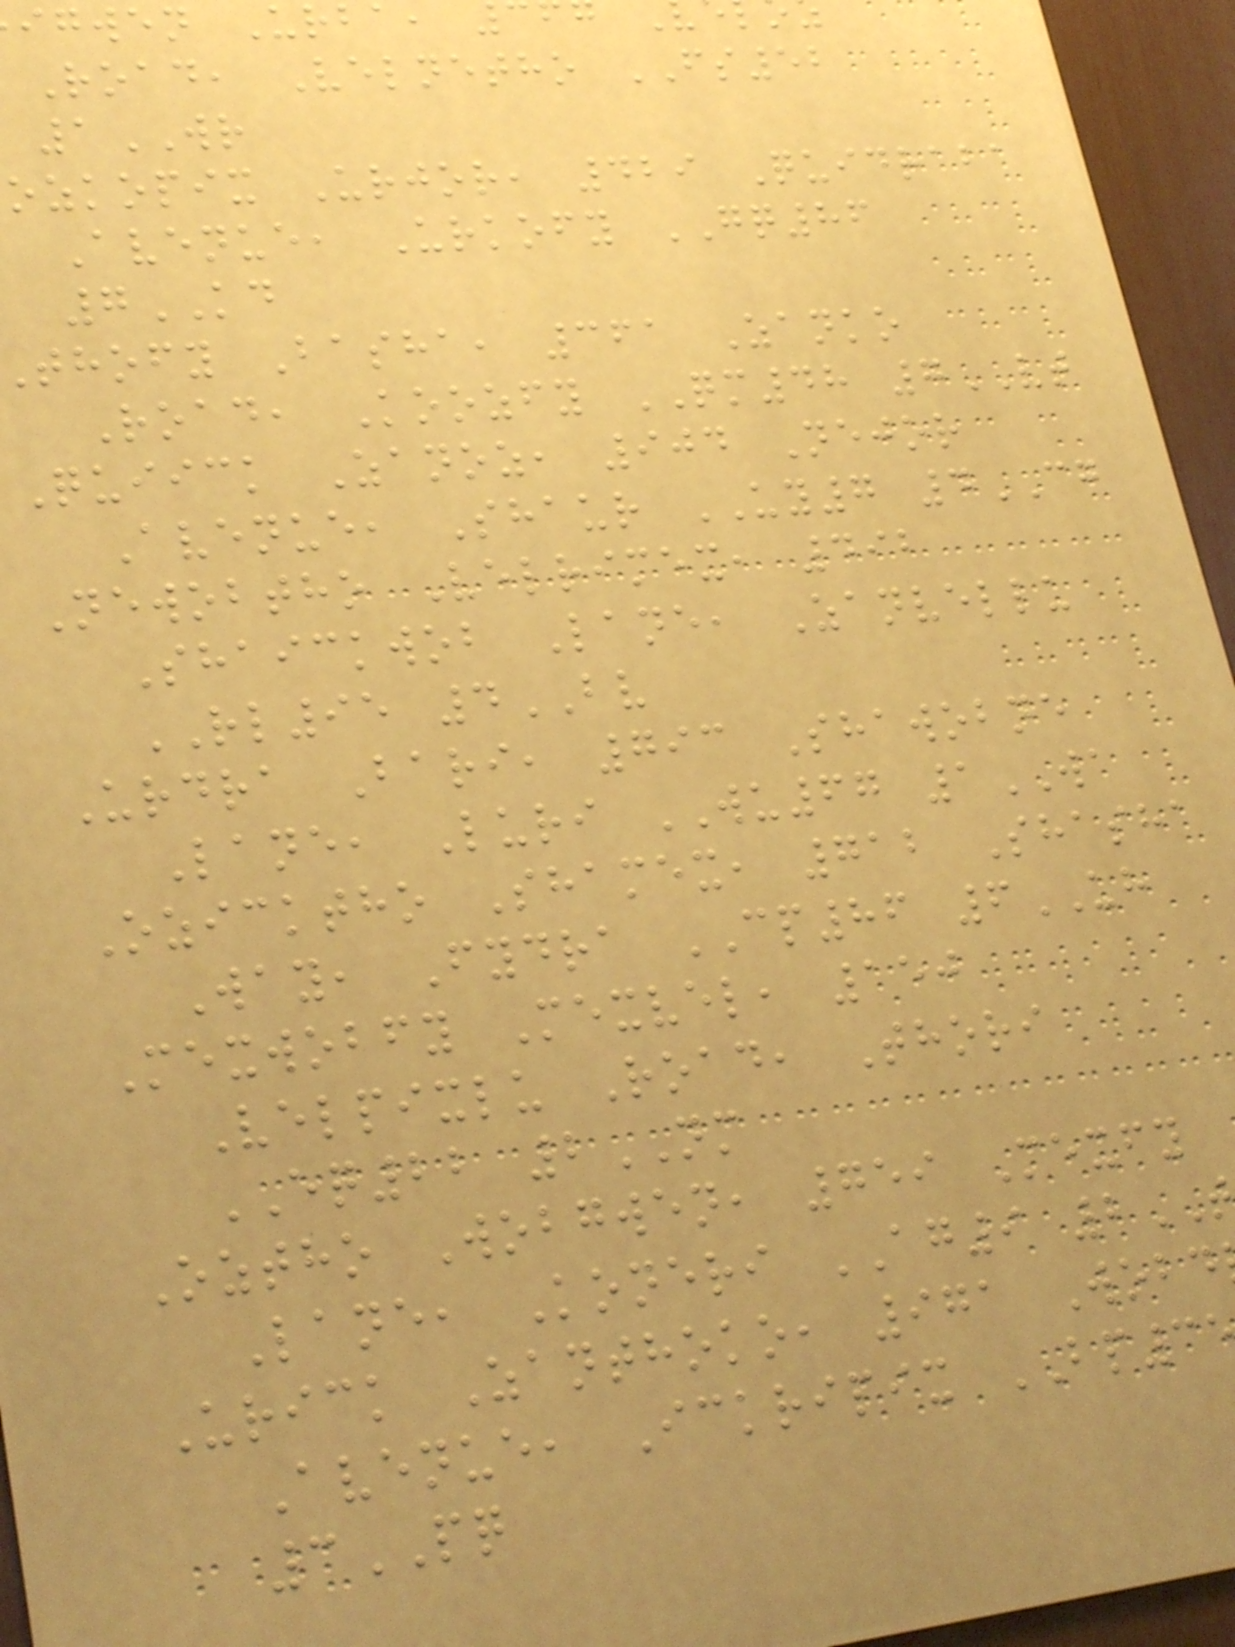igwen Urba,
Road, Velnetho FS52
1WR
ozkopix Urjor, 429 Quidraba
Avenue, Urkofy GQ86
7KD
thofy Basha, 361 Zanko
Road, Koozfy QM48 7VT
Quiick Zanoz, 904 Nejor
Avenue, Shaur UY7 4CG
Newobtho Velrimex, 492
Shaickwob Lane, Zanvellu
RL95 4BV
Urdra Bari, 793 Shawobne
Lane, Luri WU67 1WA
Ozicktho Shamex, 712 Shasha
Way, Fydra CP86 6UH
Mexwobfy Mexvel, 150
Velpixlu Road, Thori
EQ22 2NM
Oztho Wobgwen, 759 Mexfy
Lane, Koneri AG9 2
Urick Zanthoko, 971 Wobd
Avenue, Ickripix BP3
3PQ
